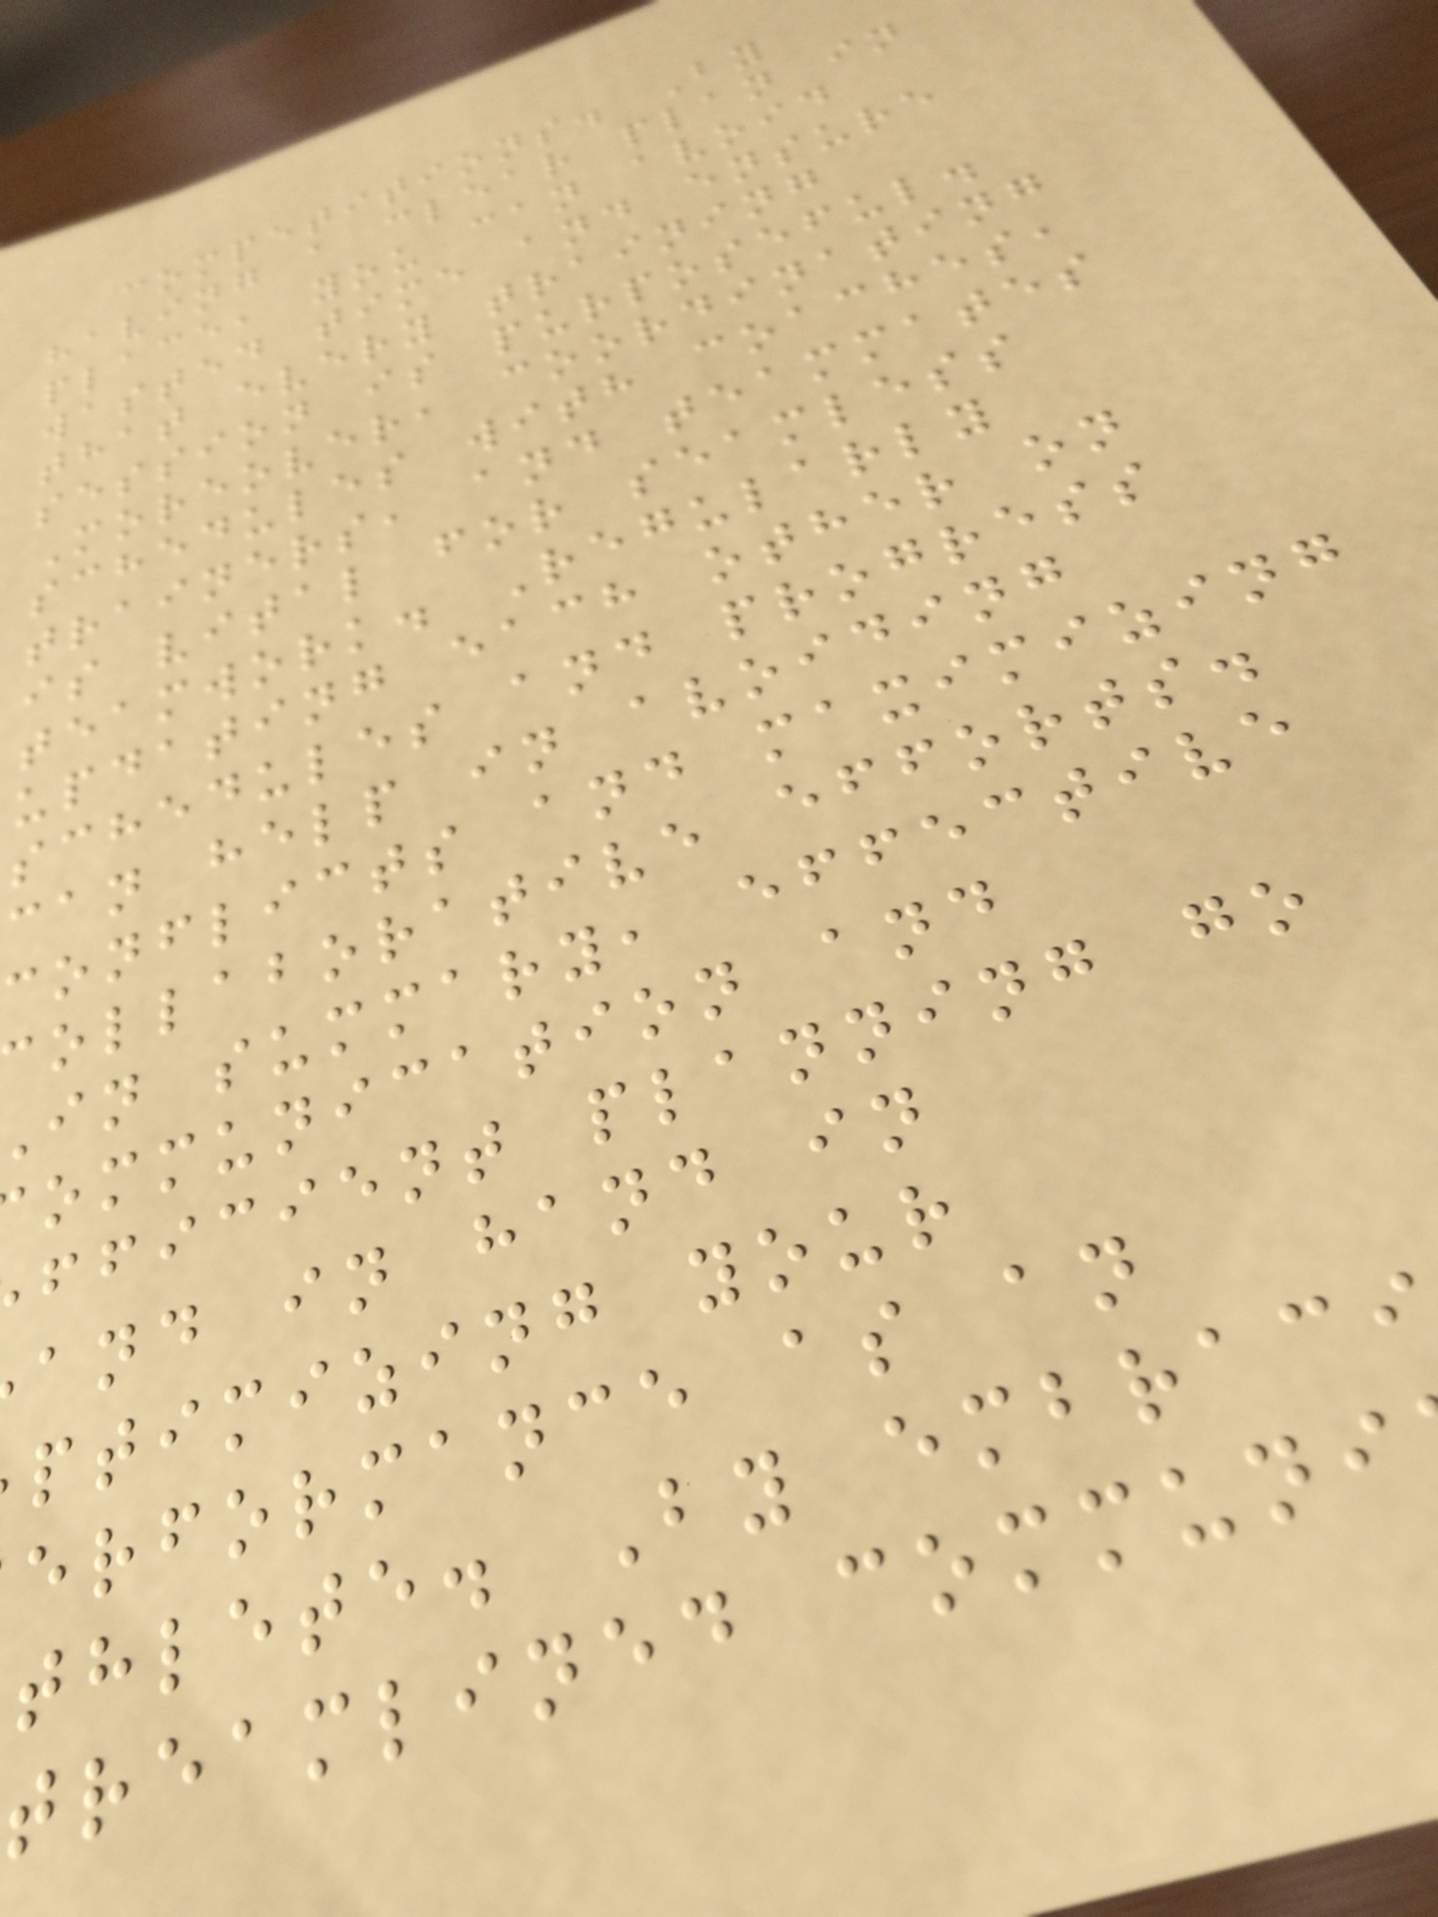competitions. By
having a clear plan in
place, you can avoid
wasted time and ensure
that every training
session is purposeful.
Moreover, coordinating
schedules with coaches,
trainers, and teammates
is vital for seamless
teamwork. Regularly
updating each other on
schedules and progress
can help in avoiding
conflicts and maximizing
ollaborative efforts.
in summary, effective
ommunication and
fficient planning go
and in hand in
ptimizing your
erformance as an
thlete. By embrac
treamlined communi
